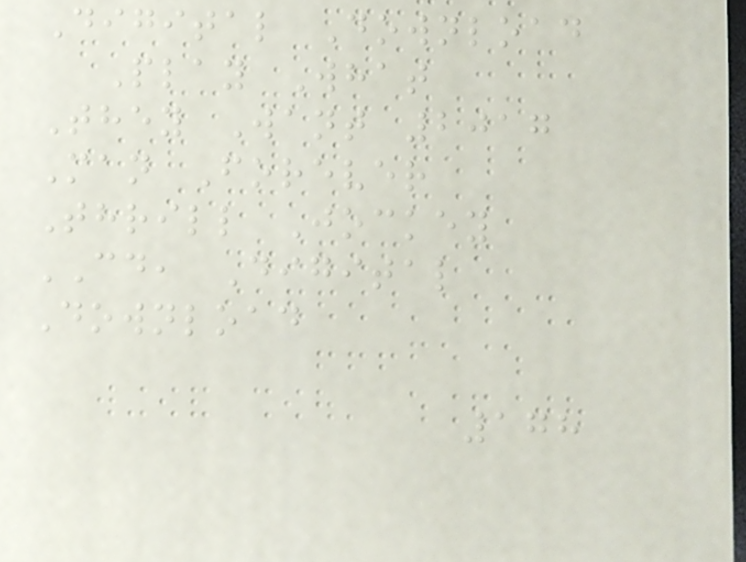Digital Download
Play What
They Want 2017
Man Forever
Thrill Jockey
CD, Digital
Download
178
